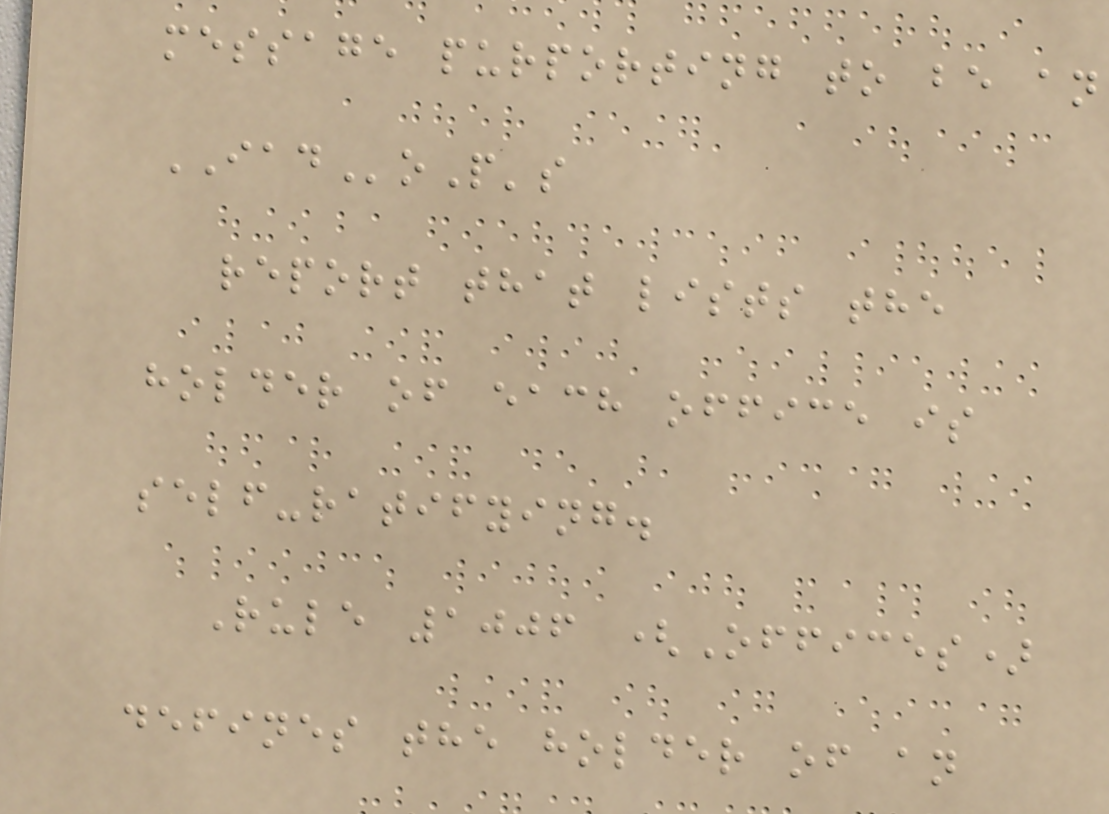message purporting to be an
IADoP's
report that lists the
holder of each office is
self-ratifying.
Rule 1006 (Offices)
defines the holder of an
